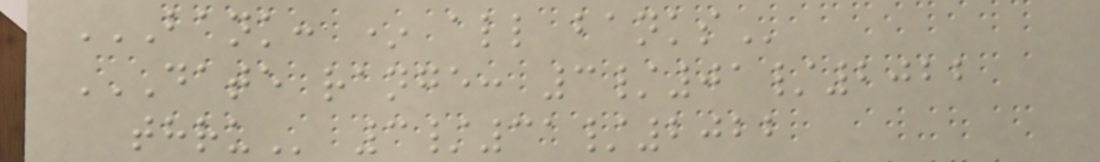BANK: * ALL BANKS
DATE RANGE: 3/01/2022
THRU 3/31/2022
